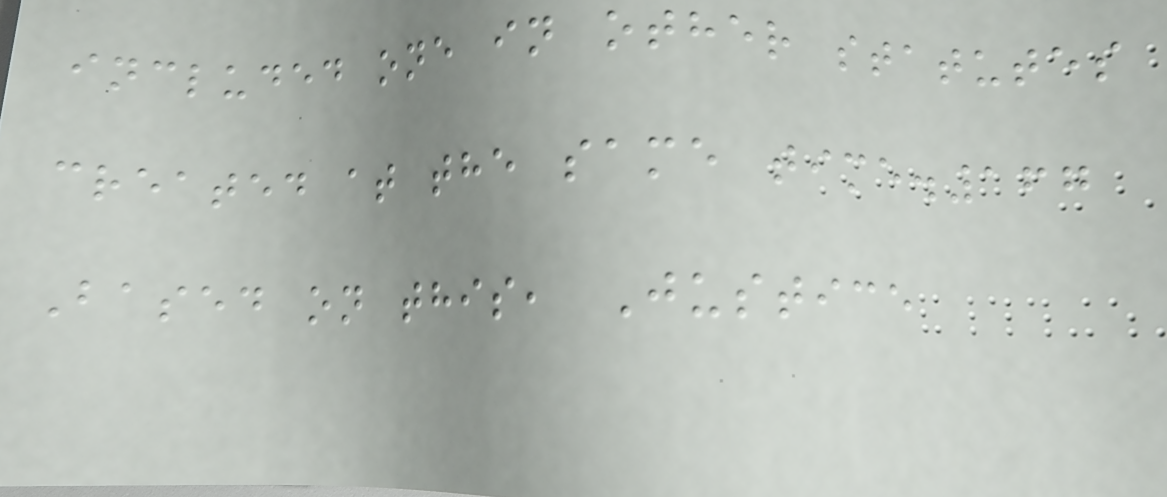included one in other statutes
created at the same time.167
Based on this, Justice
